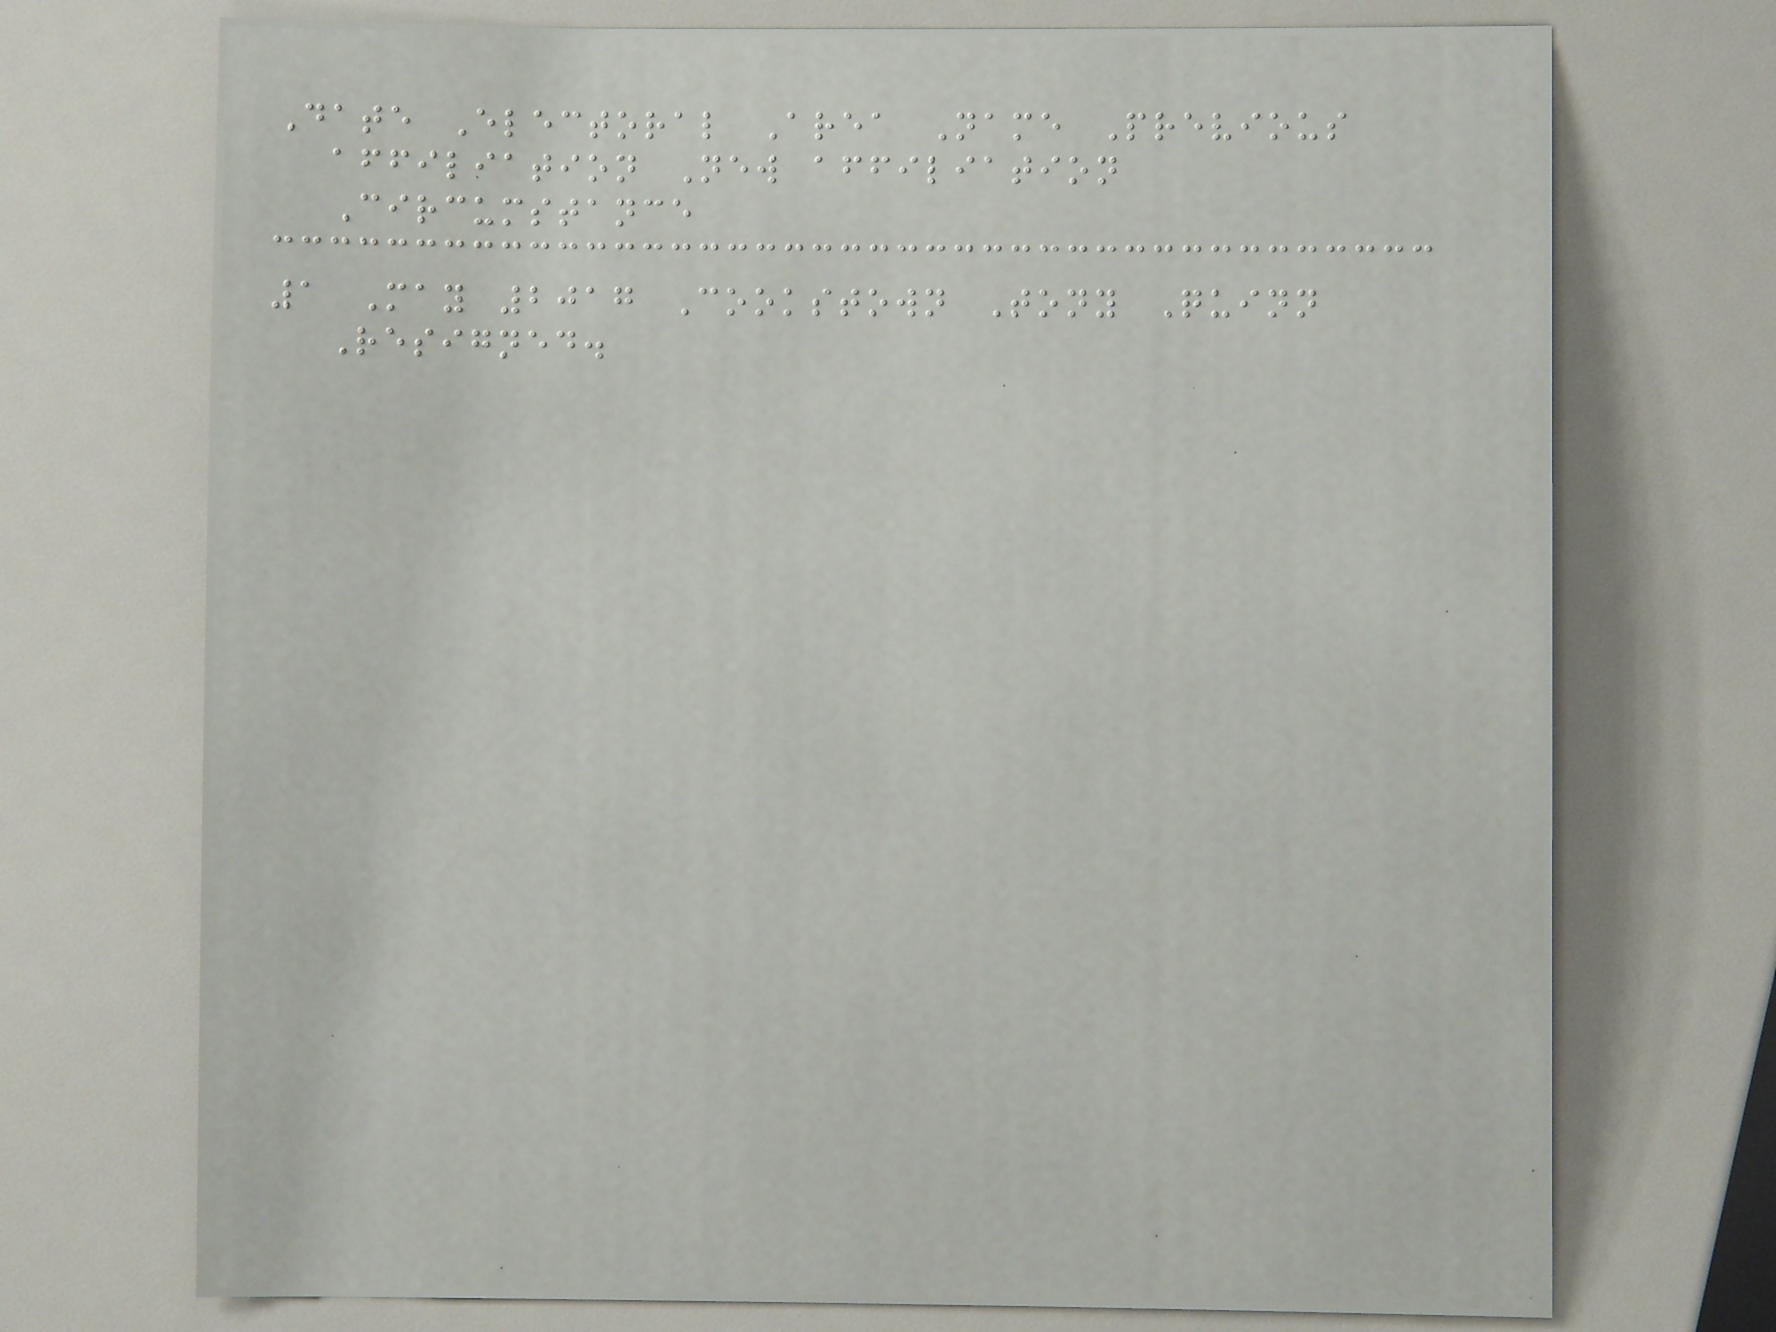Date Electoral Area Name Previous
affiliation New affiliation
Circumstance
1 May 2017 Cookstown Tony Quinn
Resigned.
